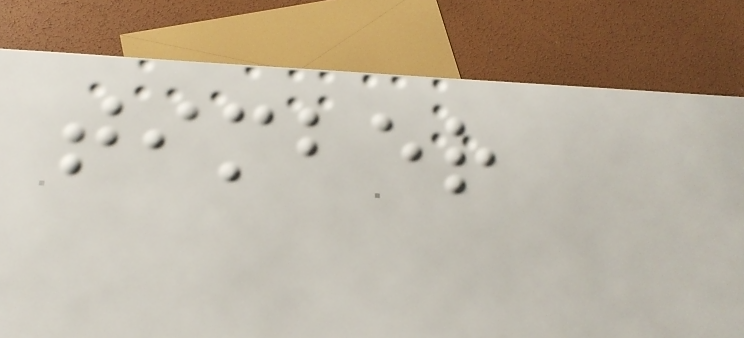timber
